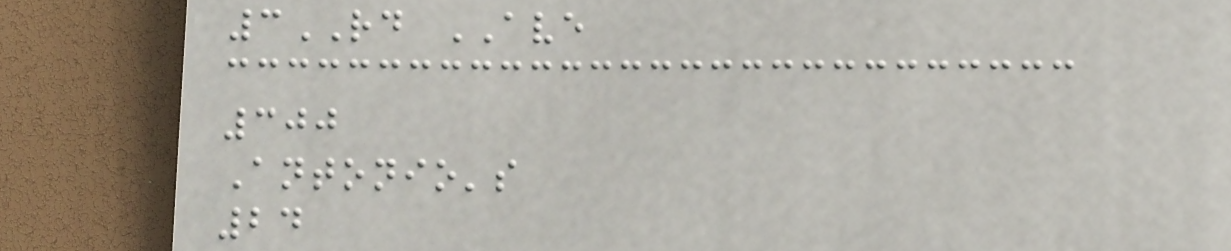3RD AVE
300
Antonio's
24
